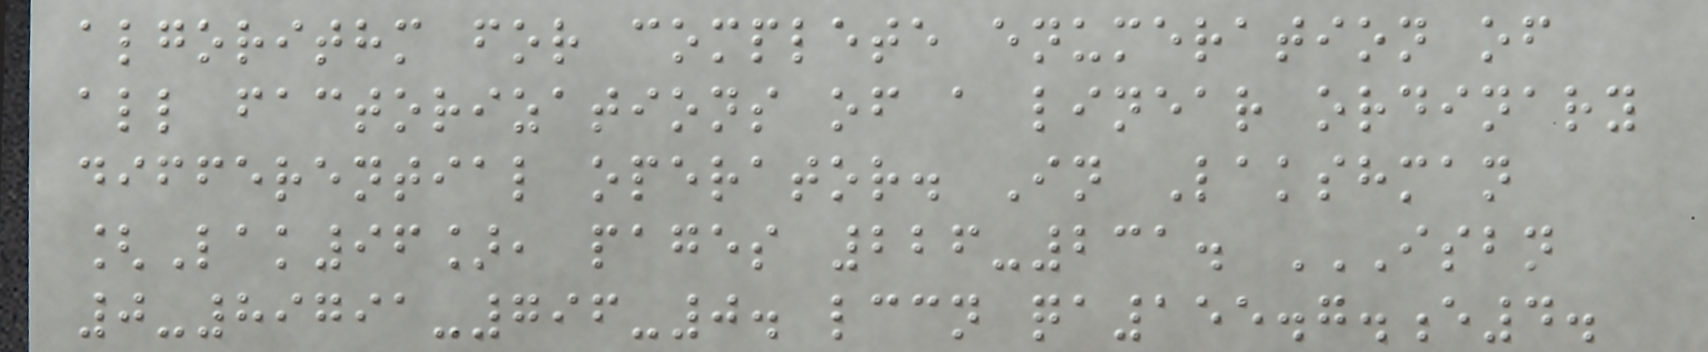algorithm for complete enumeration of
all factorizations of a linear ordinary
differential operator. In Lakshman
[Lak96], pages 226-231. ISBN
0-89791-796-0. LCCN QA155.7.E4.
